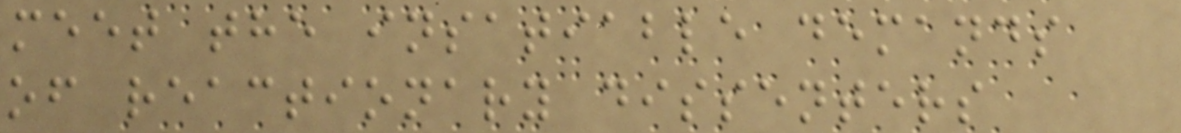meet the insatiable demands
of reactionary dissenters
